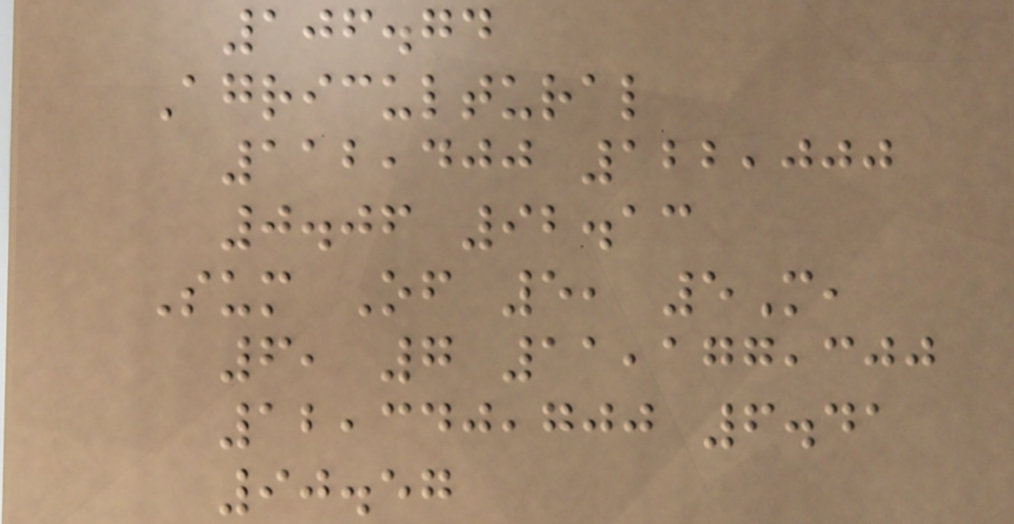106.74
Agricultural
112,400 122,000
0.06 92.13
Sum Of 5, 5M,
6, 7 11,177,300
12,340,700 6.41
90.57
